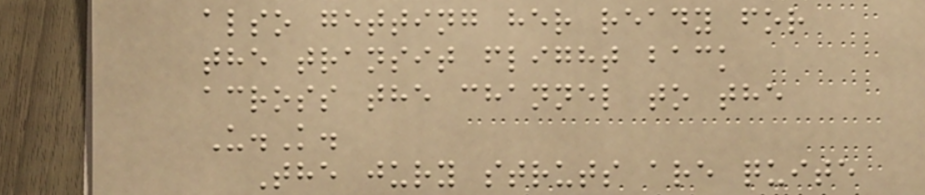also getting her ready for
the transit flight back
across the channel to the
U.K.
The jury struts are quite
